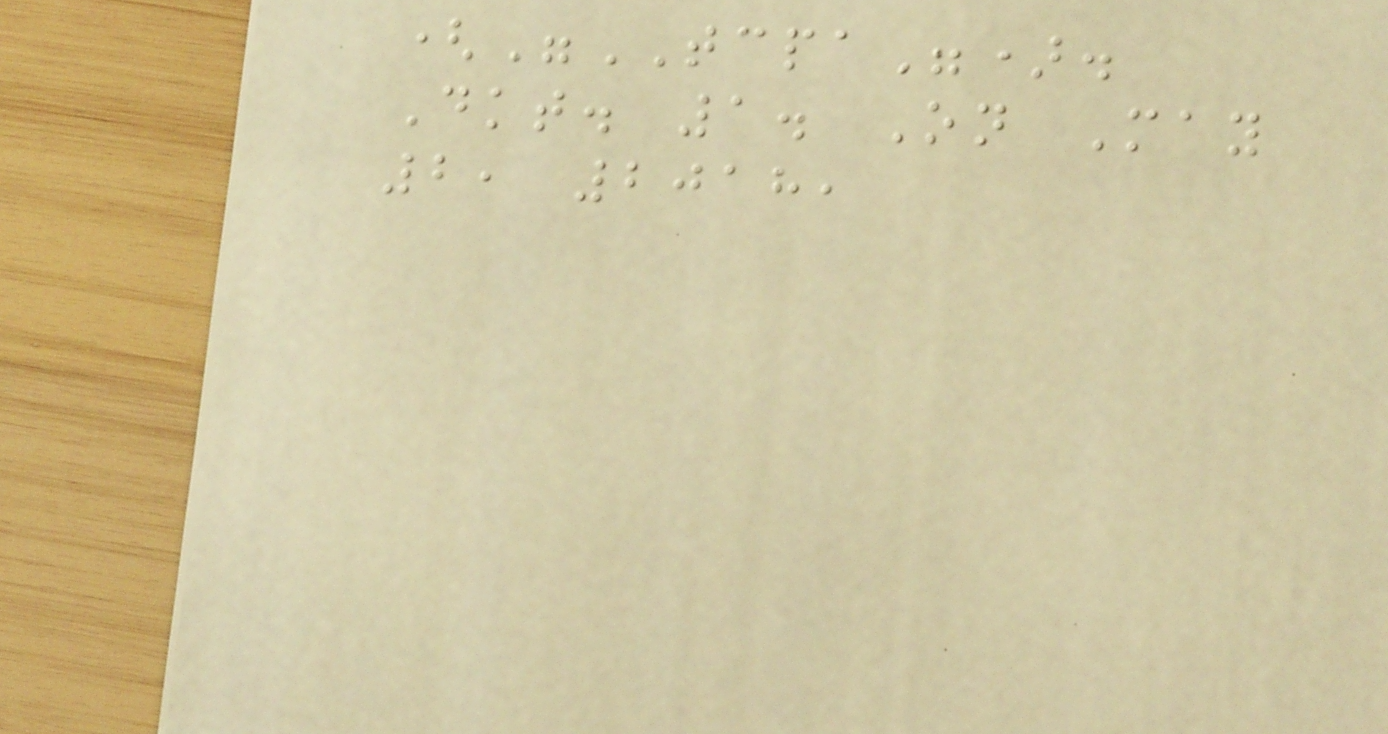("TCPA").
Dkt. 1. On May
2, 2018,
